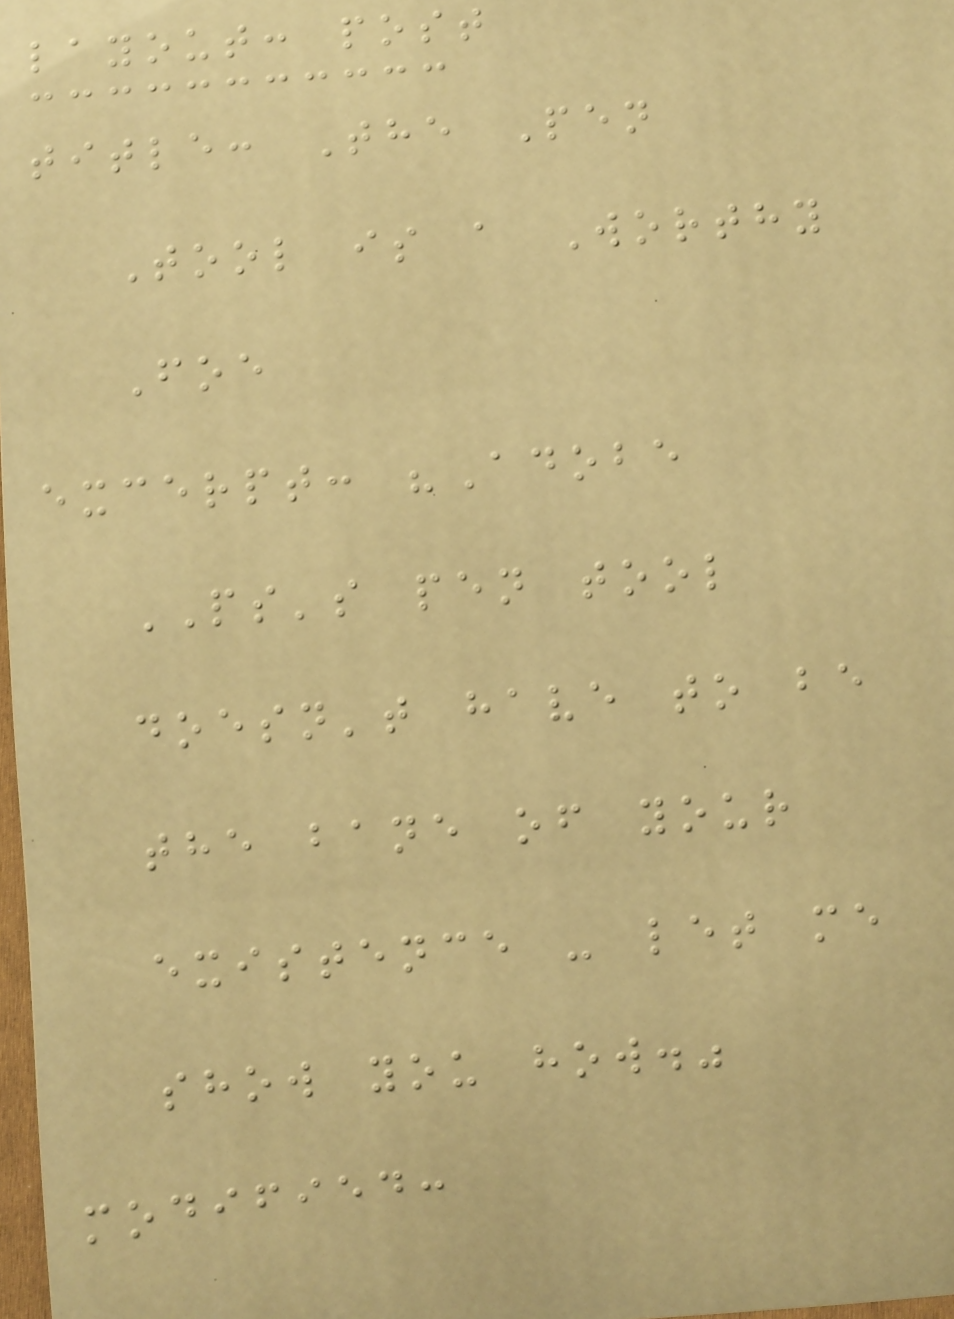layout: post
title: The Pen
Tool is a Worthy
Foe
excerpt: "Adobe
PS's pen tool
doesn't have to be
the bane of your
existence - let me
show you how."
modified:
